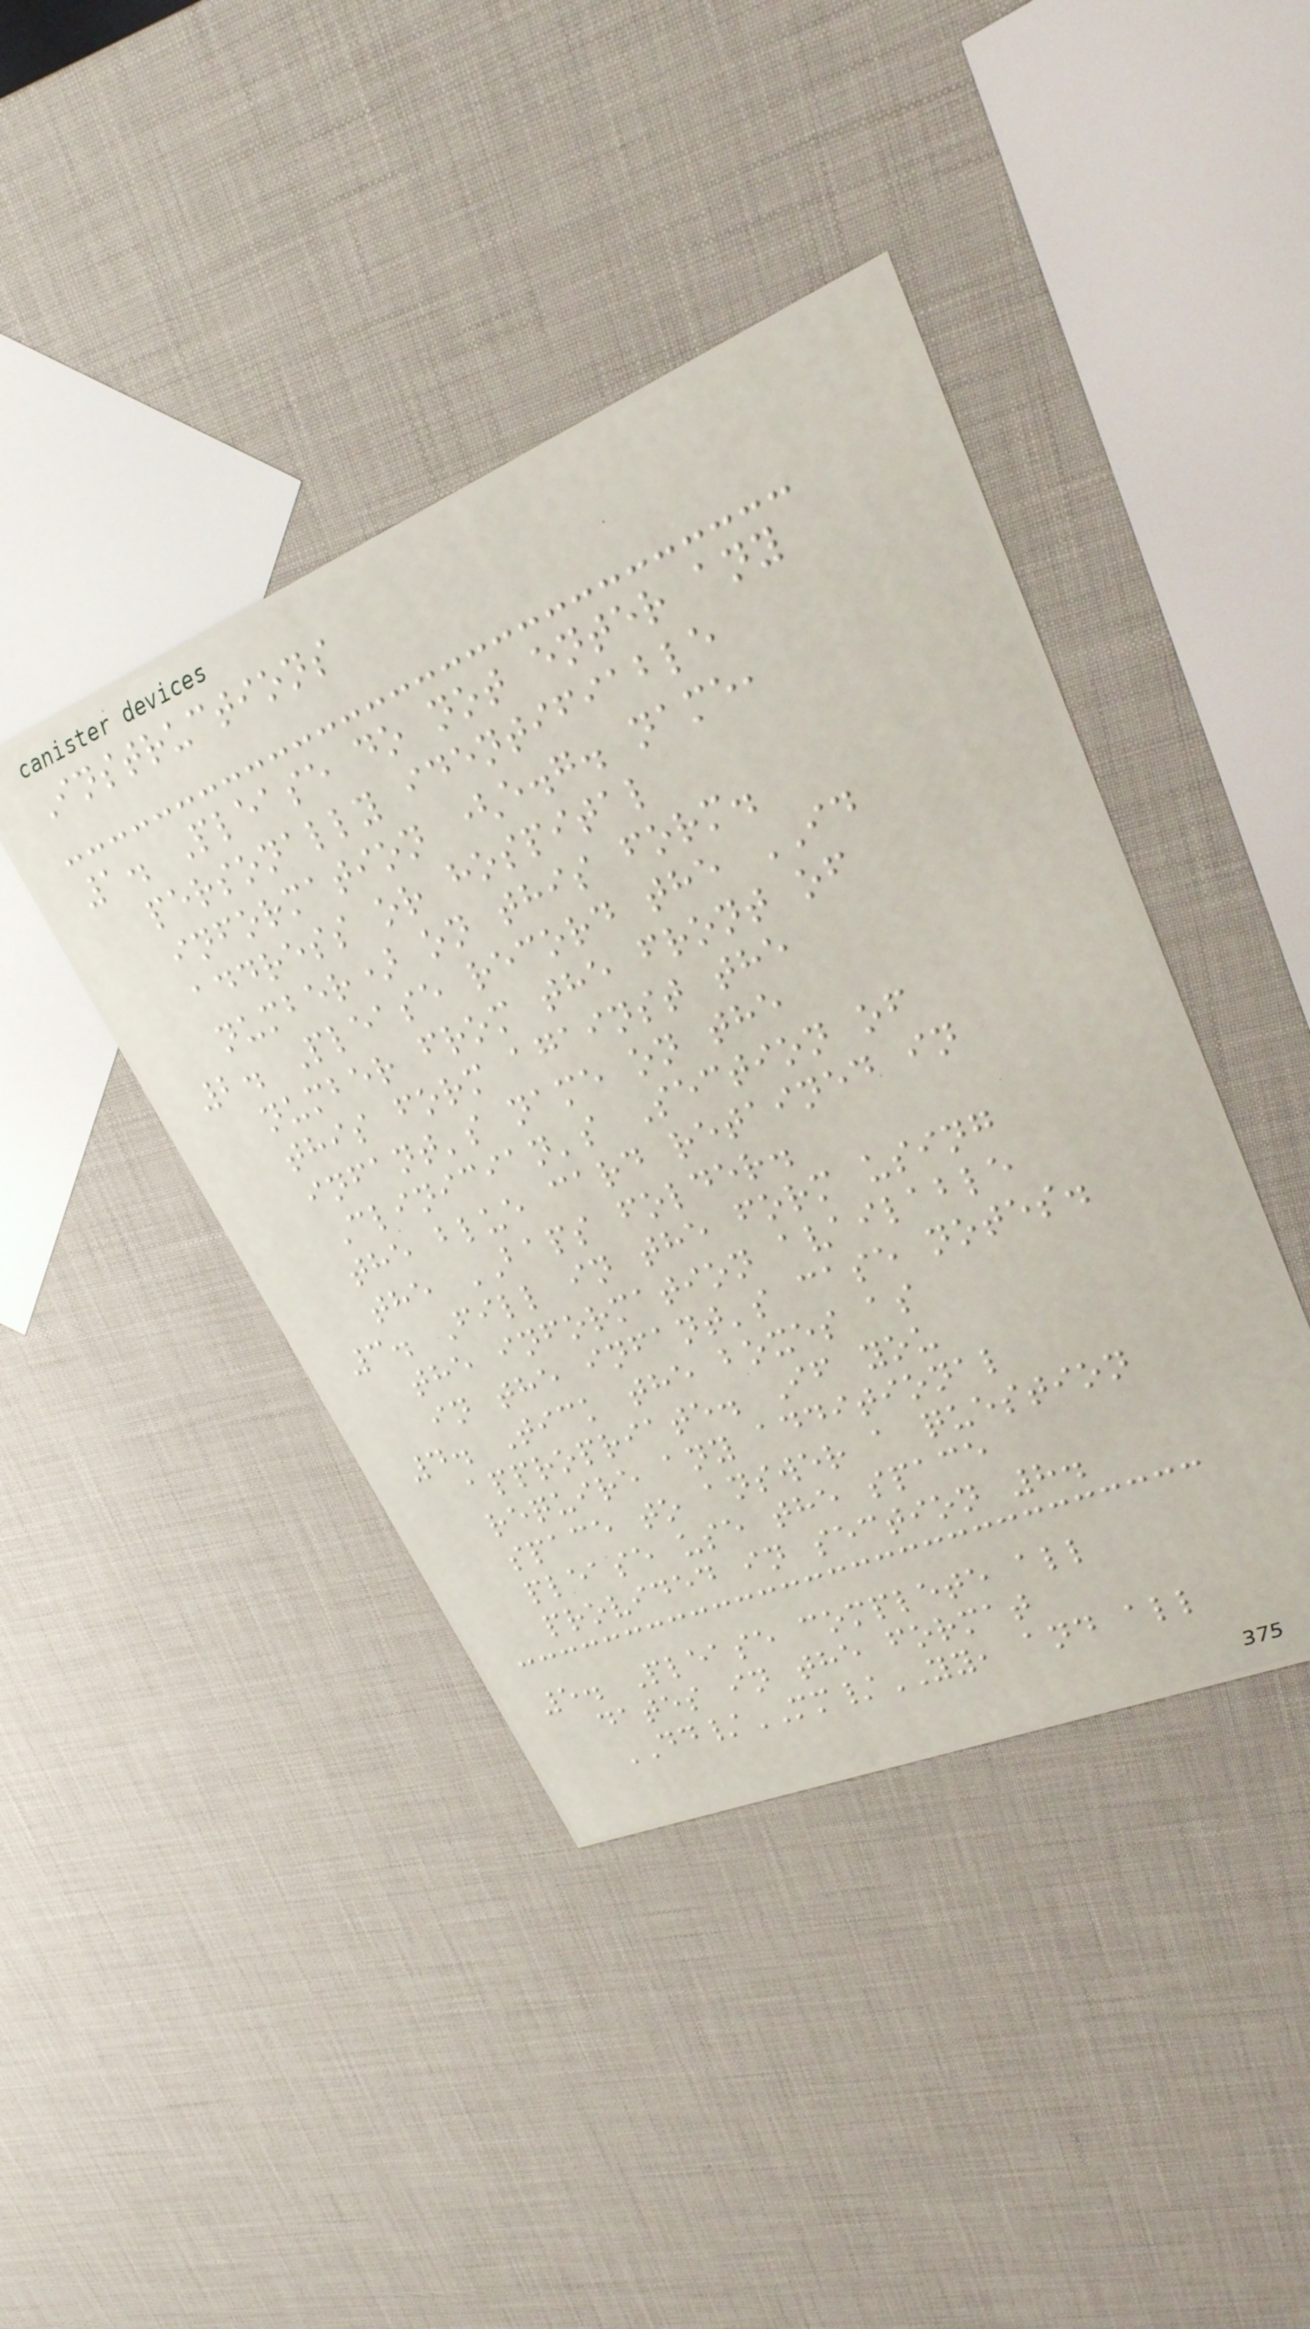Instructions
1. Please do not enter any
personally identifiable
information (e.g. name,
address or hospital
number) on this form.
2. Please record the ID
number from the front of
this form against the
infant's name on the
Clinician's Section of
the blue card retained in
the BAPS folder.
3. Fill in the form using
the information available
in the infant's case notes.
4. Tick the boxes as
appropriate. If you
require any additional
space to answer a question
please use the space
provided in section 8.
5. Please complete all
dates in the format
DD/MM/YY, and all
